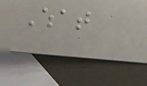What
